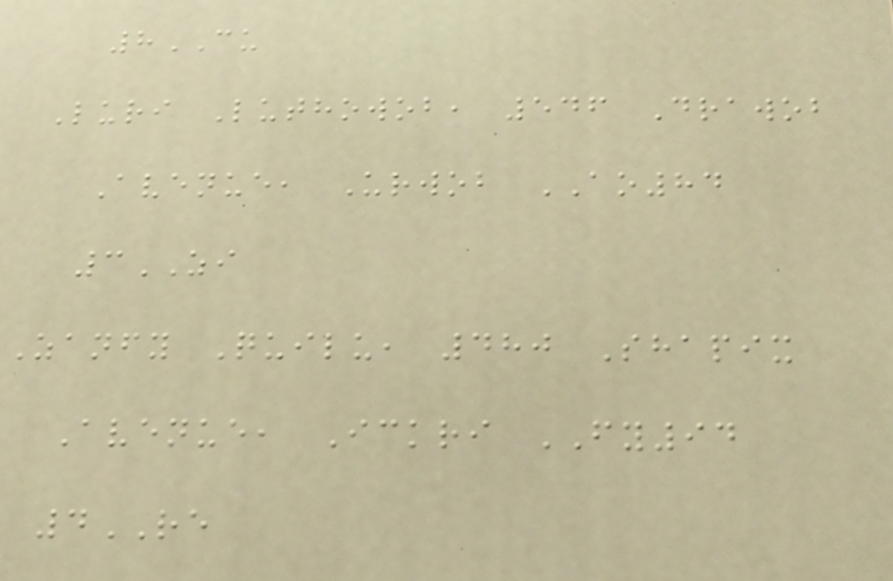8CU
Luri Luthowob, 546 Drawob
Avenue, Urwob AO84
3ZI
Zanfy Quilu, 480 Shapix
Avenue, Ickri FY94
4RE
